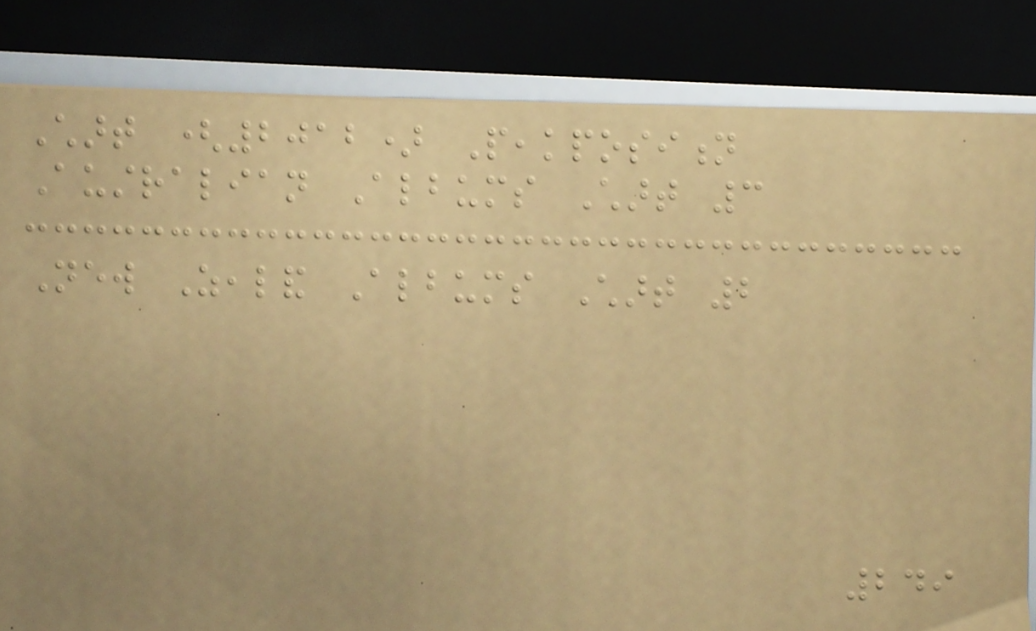Chart (2012) Peakposition
Australian Albums Chart 3
New Zealand Albums Chart 2
249
